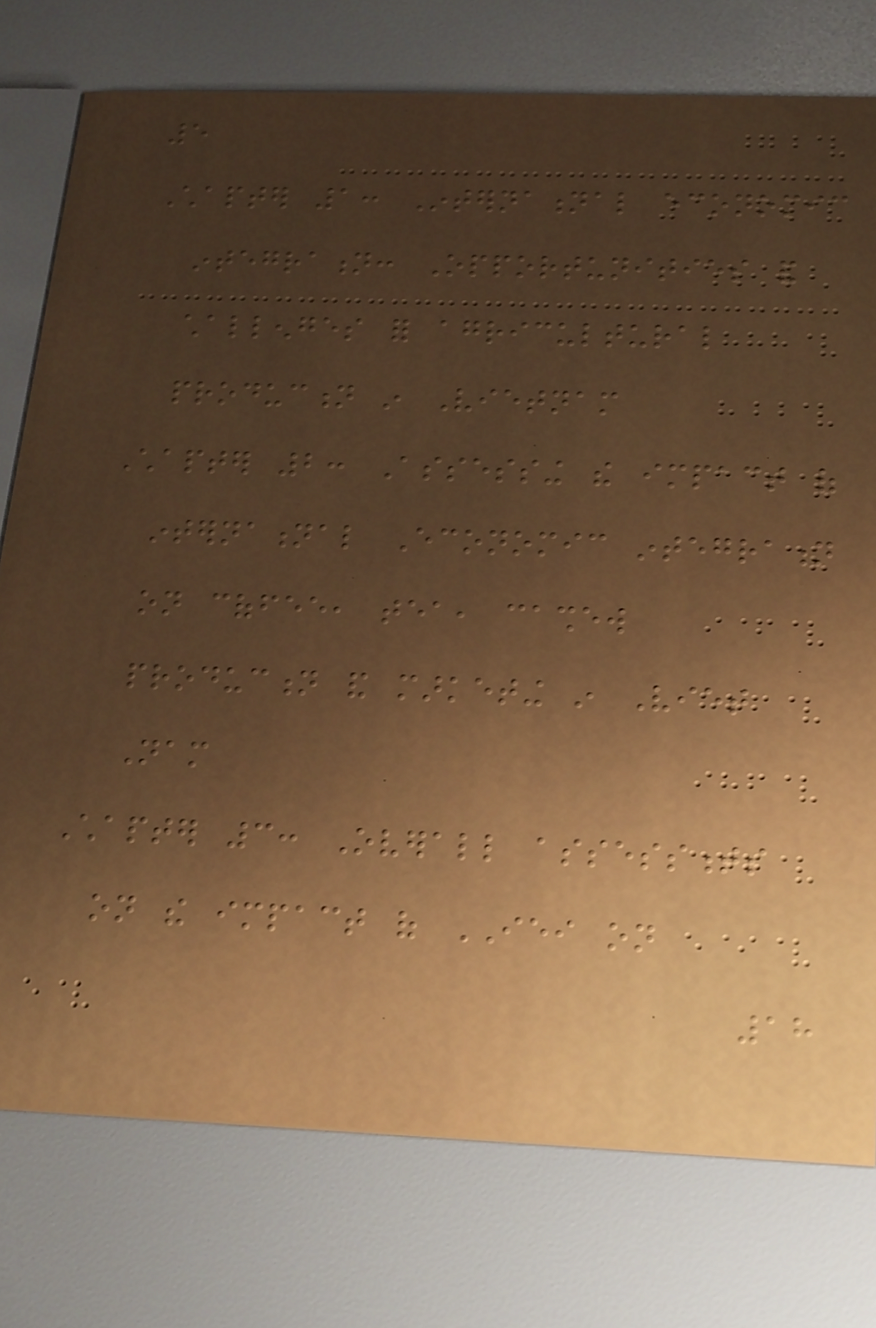5
Chapter 1: International economic
integration: Opportunities and
challenges for agricultural
production in Vietnam
Chapter 2: Assessing the impact of
international Economic integration
on coffee, tea, cashew
production and marketing in Viet
Nam
Chapter 3: Overall assessments
on the impact of IEI on
18
